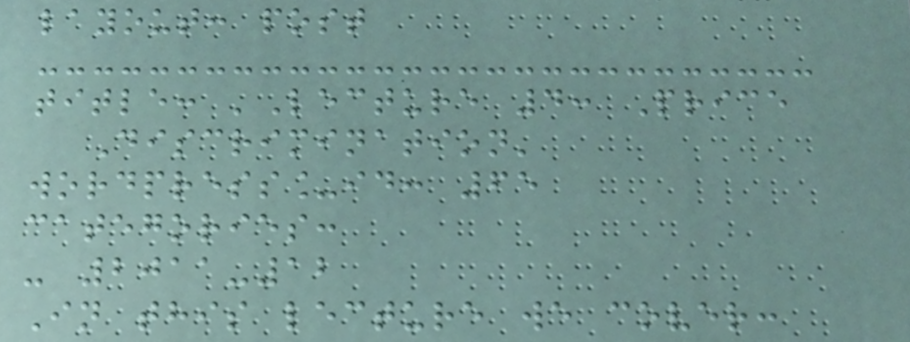layout: post
title: 'Lecture 4: Price
Discrimination'
wordpress_id: 65
categories:
- 2011-12
In this lecture we cover:
